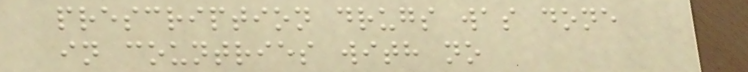prescription drugs was done
in countries with no
